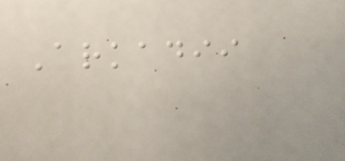Arkadii
